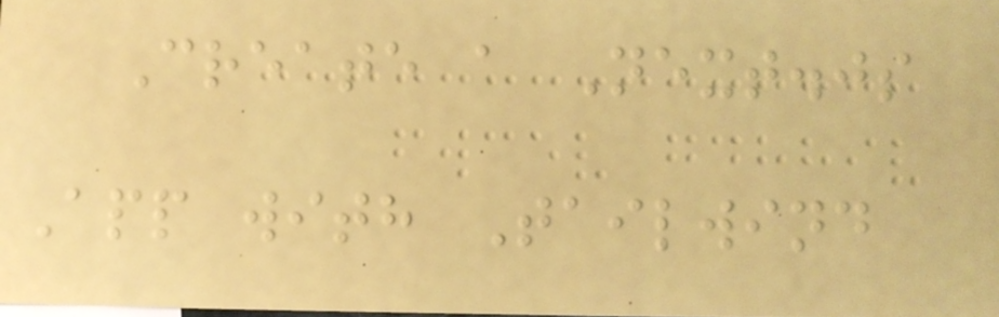Create a Next.js
App with Tailwind
